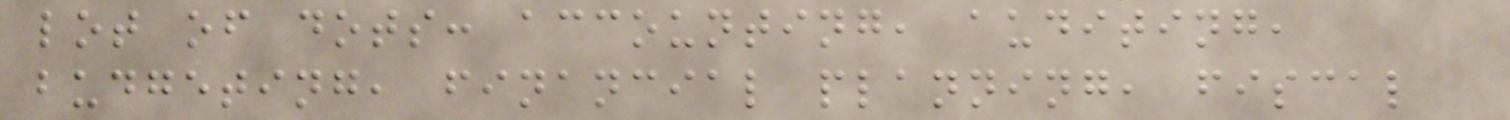lot of dots: accounting, auditing,
budgeting, financial planning, fiscal
